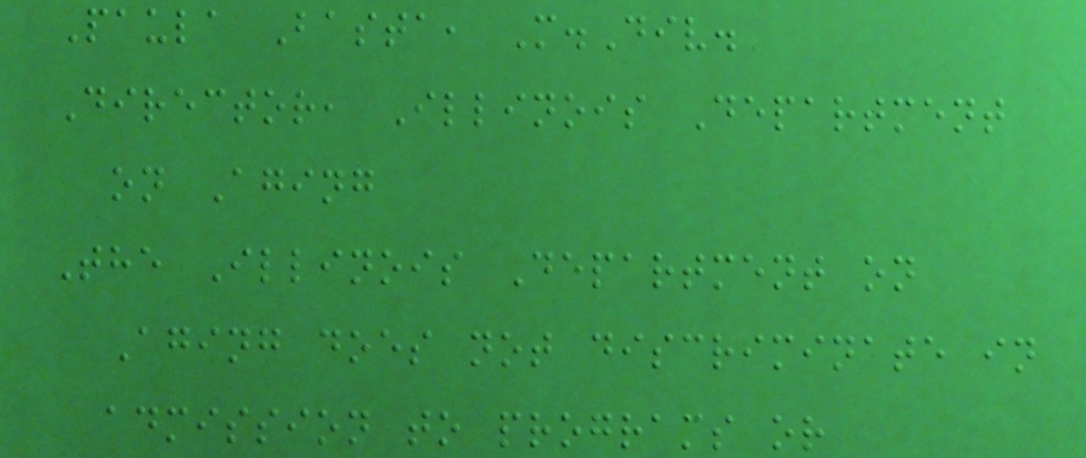Paula Basta, M.Div.
Director, Illinois Department
on Aging
The Illinois Department on
Aging does not discriminate in
admission to programs or
